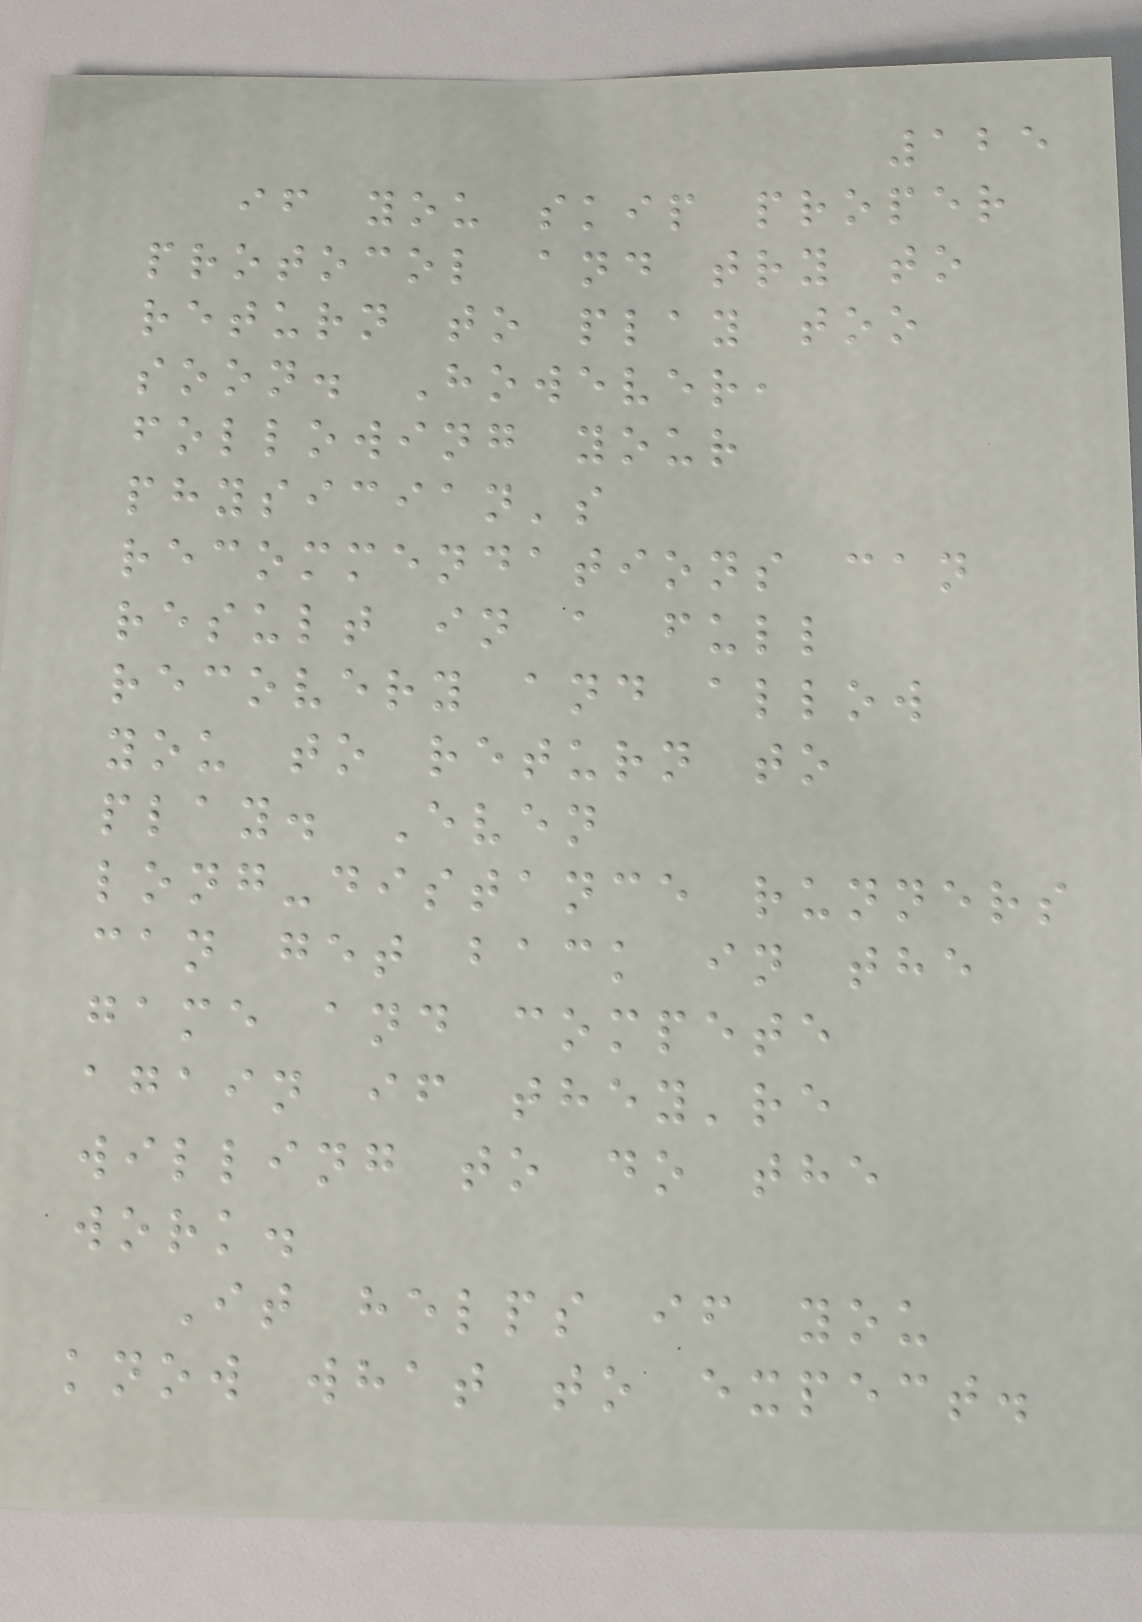125
if you skip proper
protocol and try to
return to play too
soon. However,
following your
physician's
recommendations can
result in a full
recovery and allow
you to return to
play. Even
long-distance runners
can get back in the
game and compete
again if they're
willing to do the
work.
It helps if you
know what to expect.
